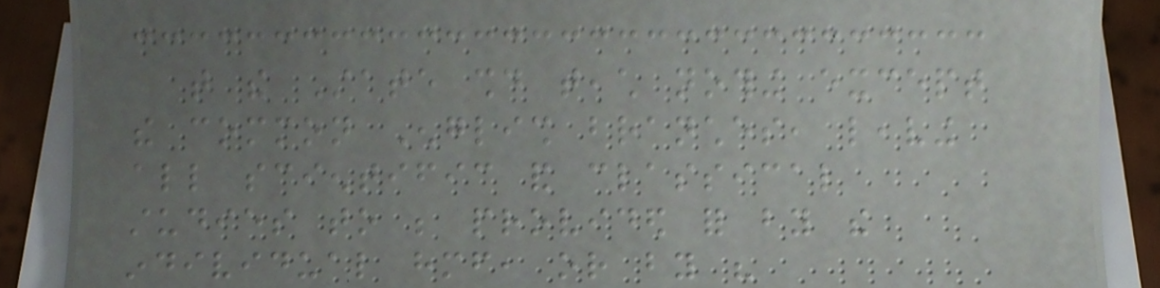that the State should teach nothing except
the common English branches, leaving
all scientific and classical
studies to be provided for by the
individual himself, or by his
